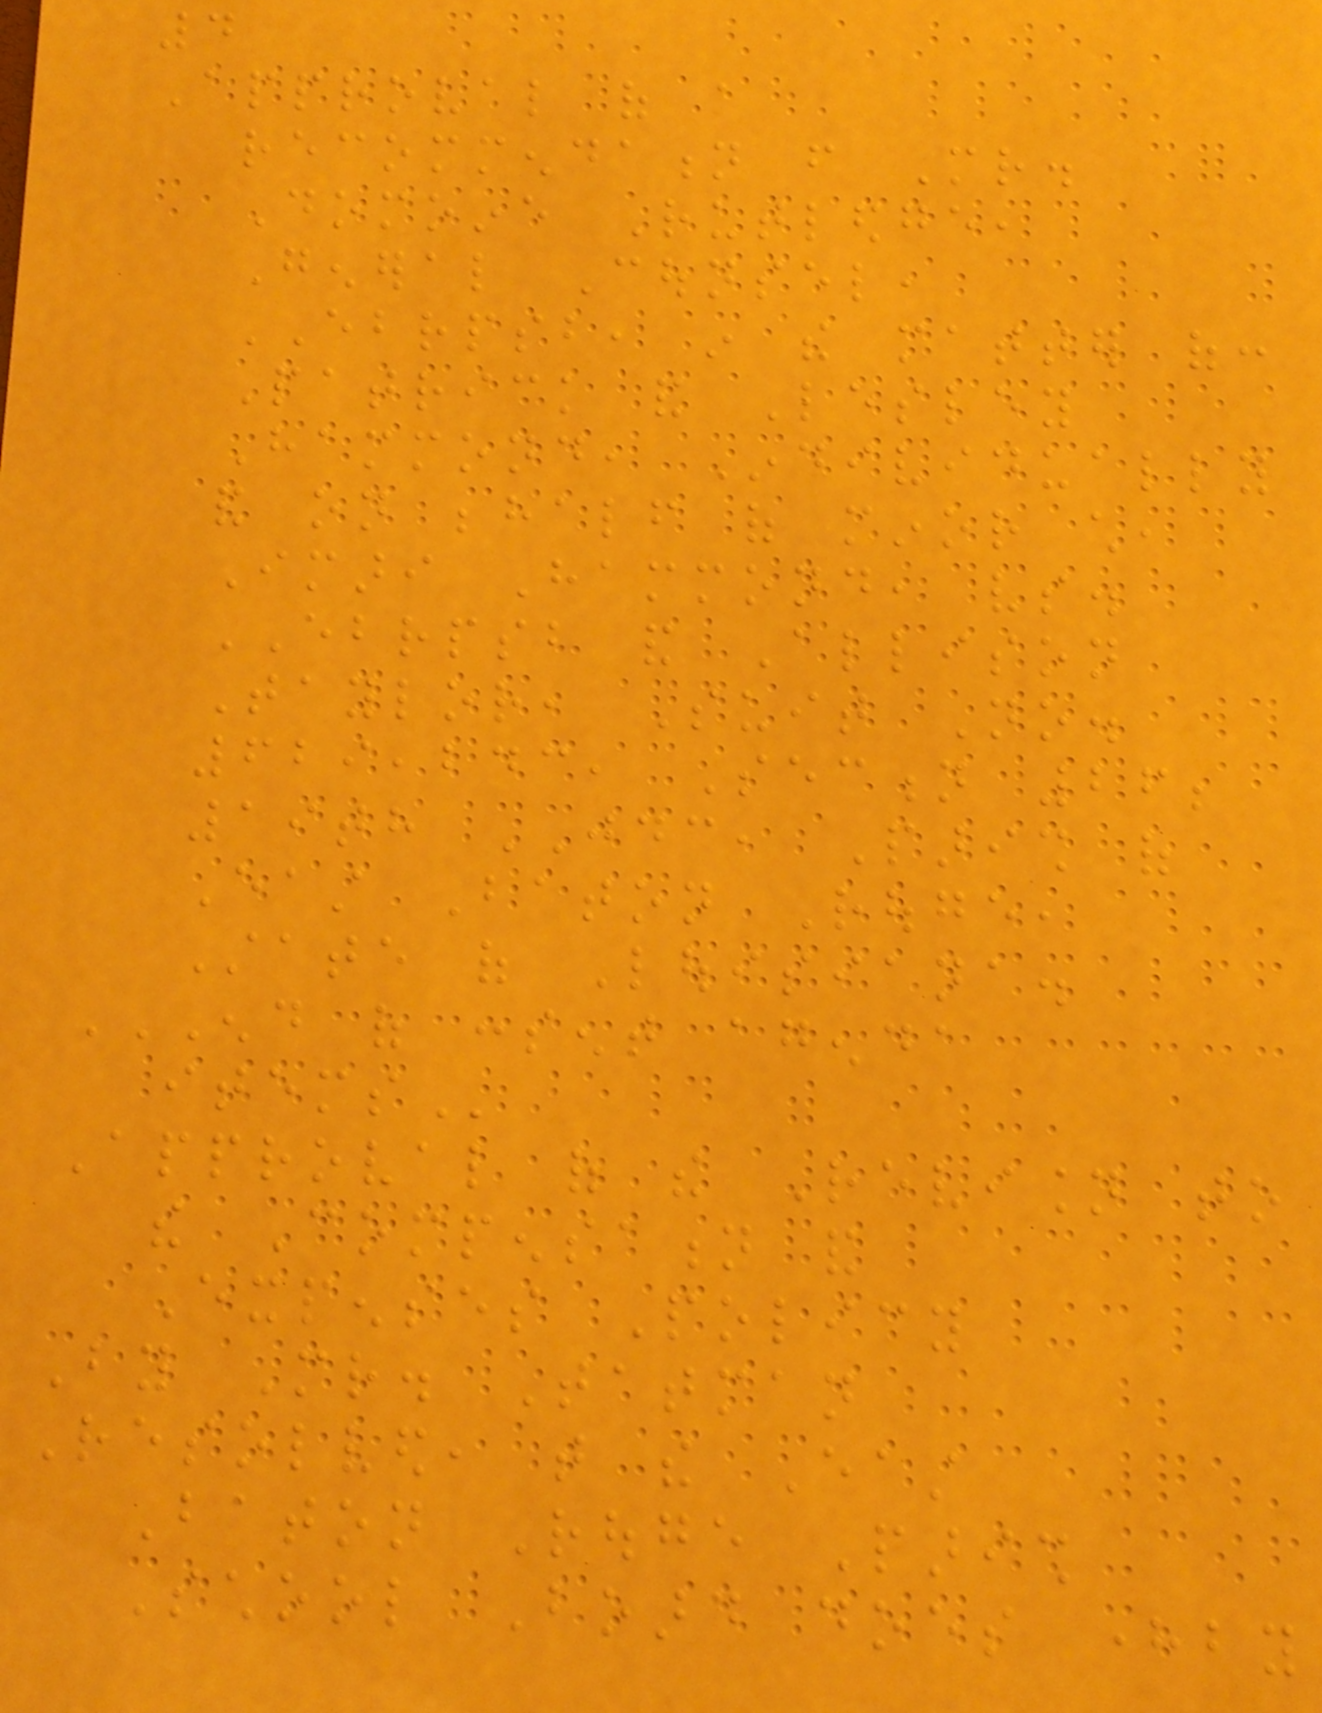4
Approval of a
recommendation from Mr.
Domoine Rutledge,
General Counsel,
EBRPSB, in the matter of:
Patrick and Lesley
Hammond, Individually
and on behalf of minor child,
Imari Hammond, vs.
EBRPSB and Allison
Taylor, Suit No.
629,243, Section 26;
19th JDC, Parish of
East Baton Rouge,
State of Louisiana.
END OF CONSENT AGENDA
ITEMS
Approval of the Revision to
the Compensation and
Expenses Policy
By Mr. Tatman
Resolved, that the East
Baton Rouge Parish
School Board does hereby
